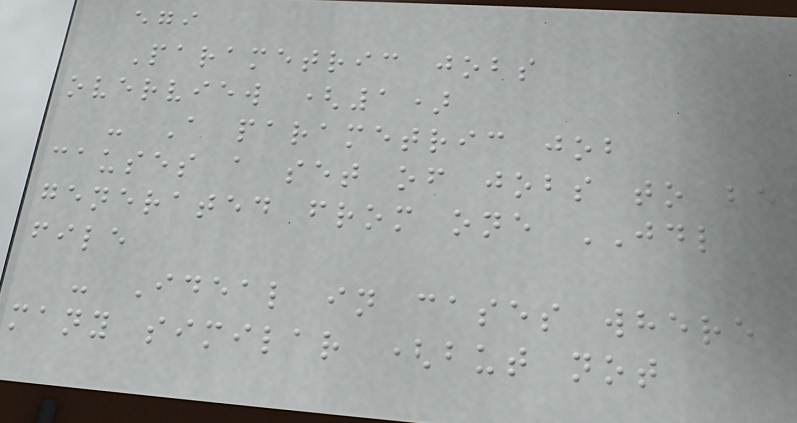egi
Parametric jobs
overview (1)
- A parametric job
causes a set of jobs to be
generated from one JDL
file
- Ideal in cases where
many similar (but not
